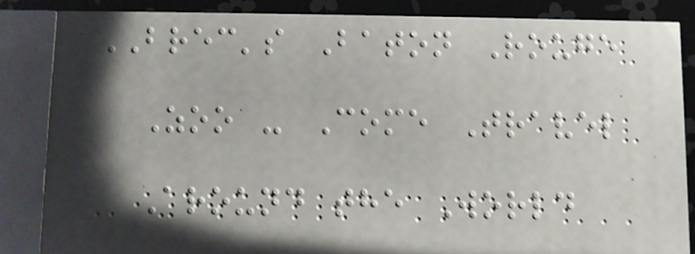BREC's Baton Rouge
Zoo - Come Travel
Around the World
